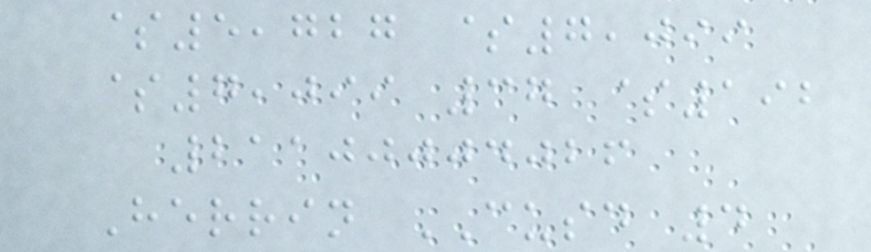$5,727 $7,099
$7,099 37 $192
21100004026
Herrin CUSD 4
